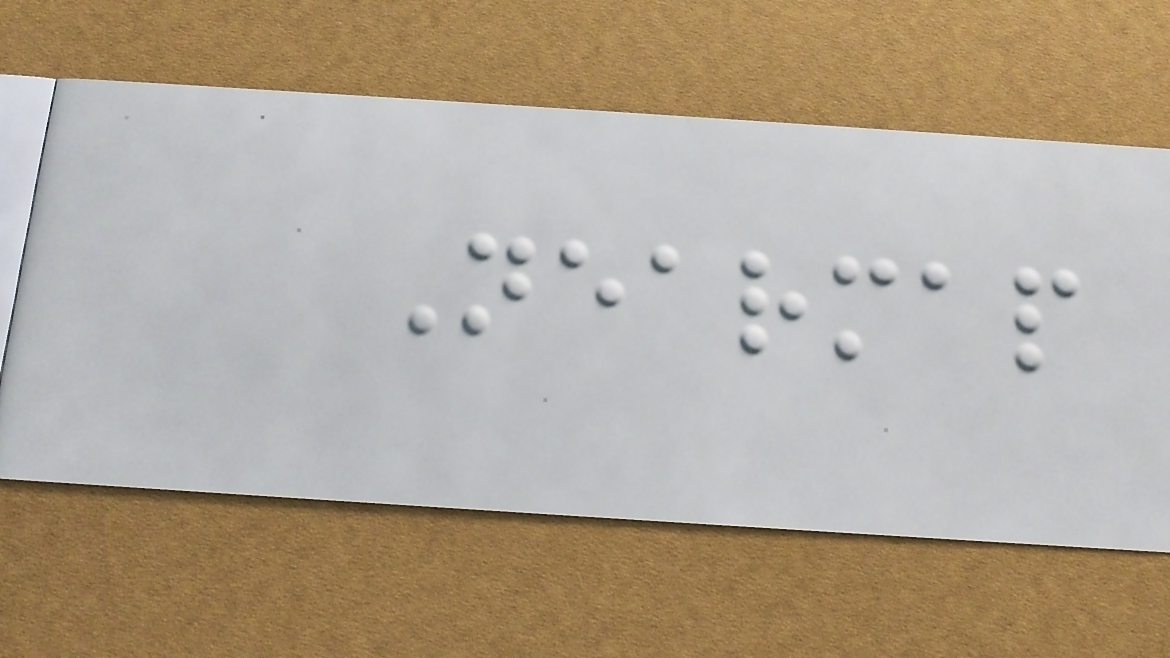Nearmap
